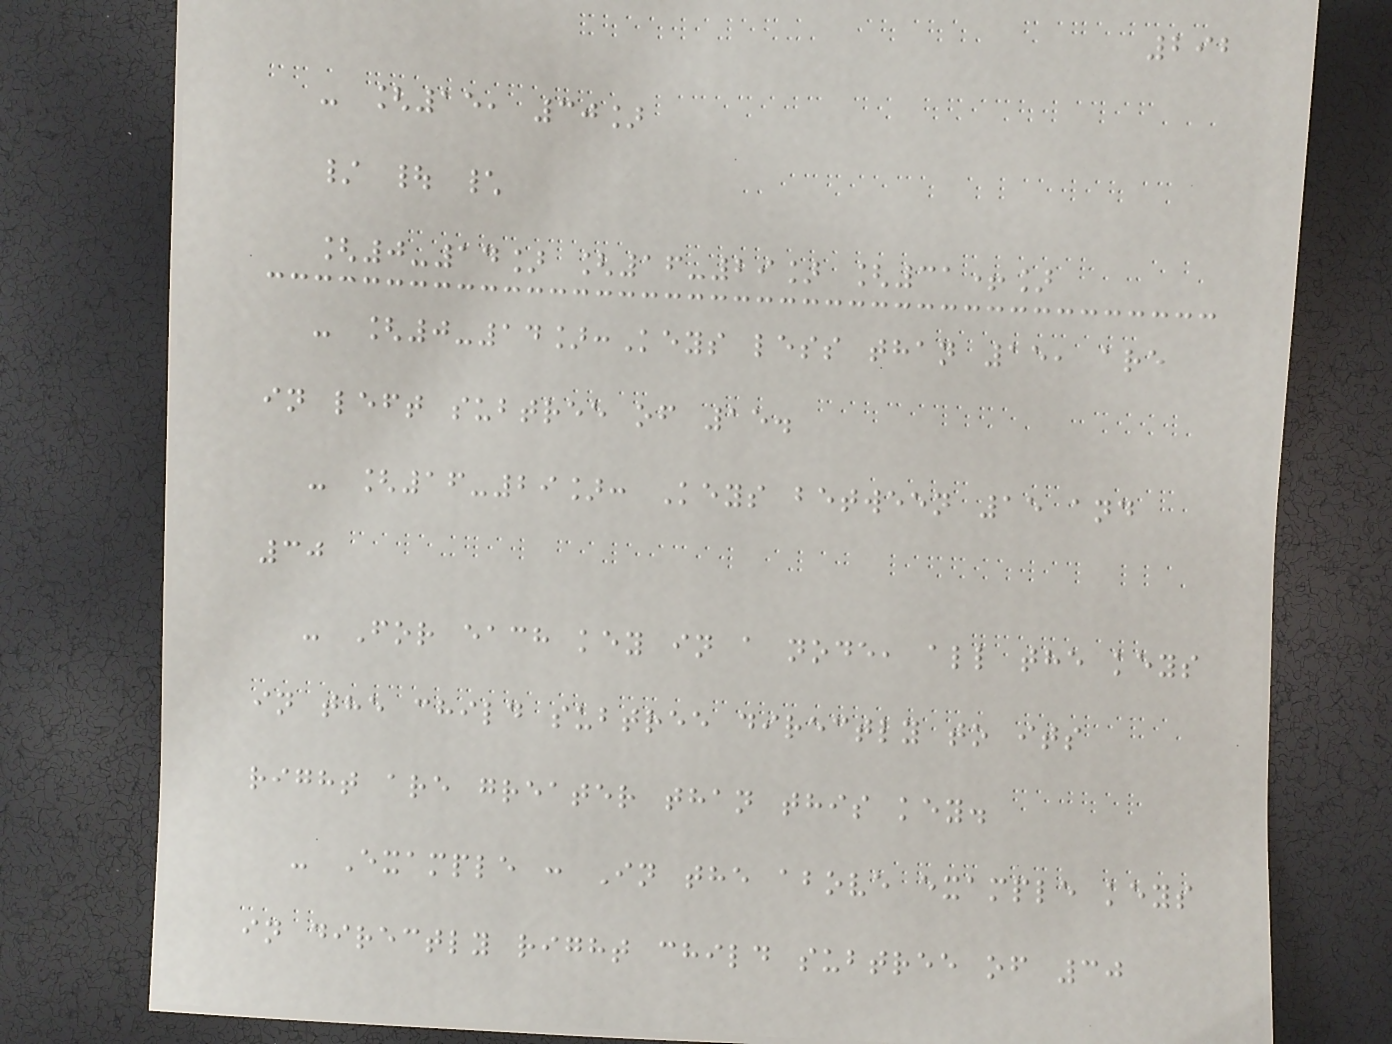292
- [15, 30]
/ | \
[0-14] [16-29] [31+]
- [0-14]:Keys less than 15, are
in left subtree of 15.
- [16-29]: Keys between 15 and
30
- For each key in a node, all the keys
in the child subtree directly to its
right are greater than this key.
- Example : In the above example keys
in directly right child subtree of 30
